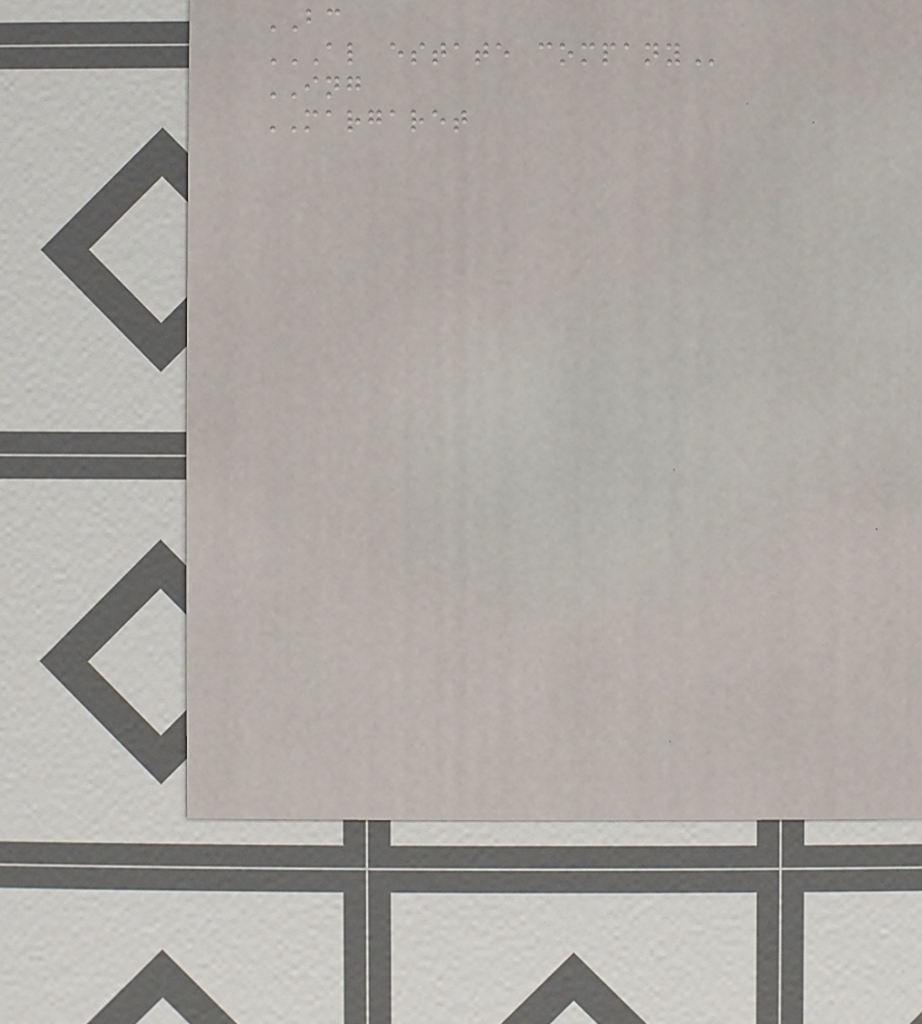BC
AL ESTATE COMPANY
ING
MARGARET
